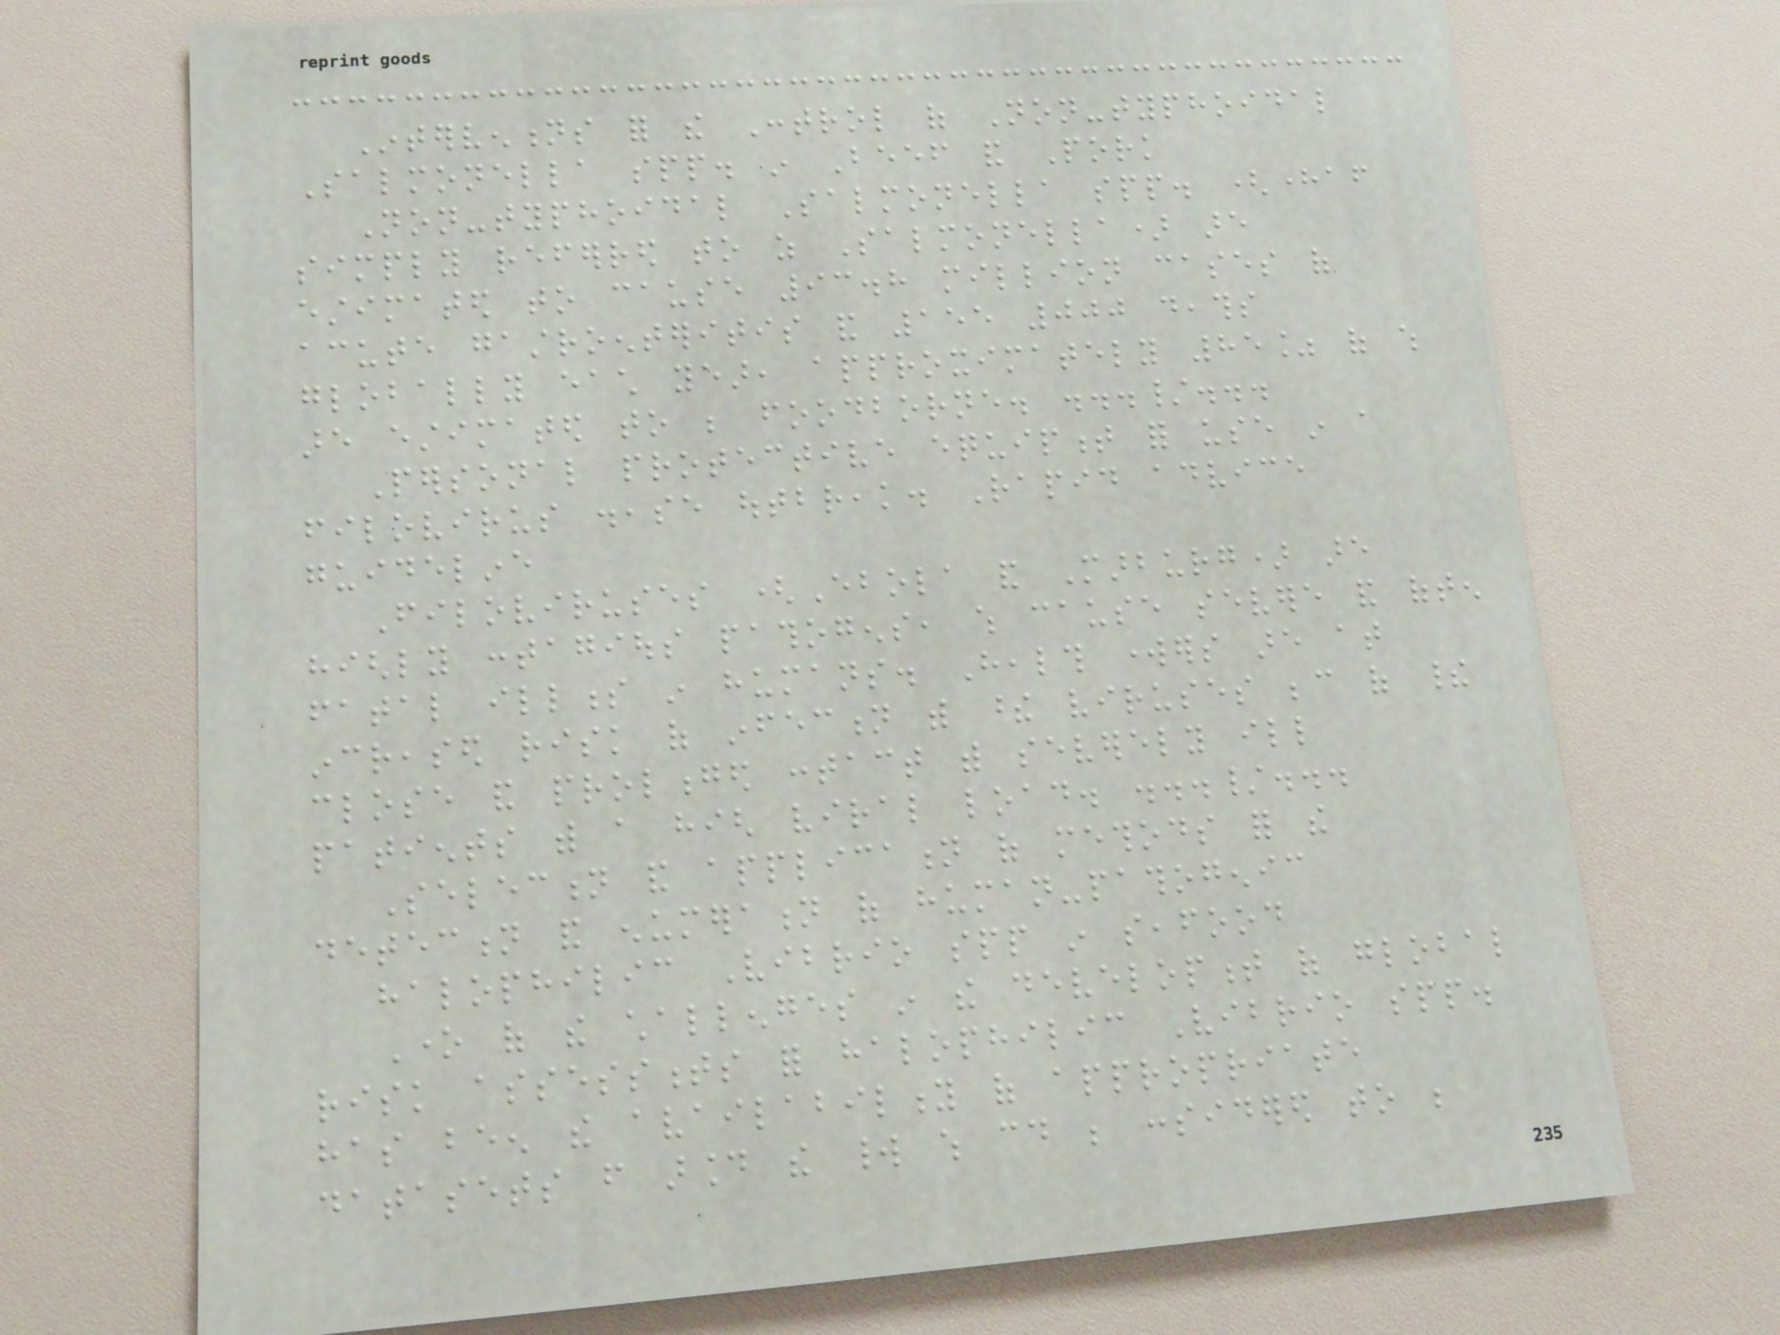Interventions for the Control of Non-typhoidal
Salmonella spp. in Beef and Pork
Non-typhoidal Salmonella spp. (hereafter
simply referred to as Salmonella) are
estimated to cause 93.8 million cases of
acute gastroenteritis and 155 000 deaths
globally each year, approximately 85% of which
are estimated to be foodborne. .../...
Personal protective equipment for use in a
filovirus disease outbreak. Rapid advice
guideline
Filoviruses (Ebola and Marburg) are
highly contagious pathogens, which cause severe and often
fatal illness in humans. Health workers are at
increased risk of infection with these viruses because of their
close and prolonged contact with severely ill
patients with a high viral load. .../...
Selection and application of methods for the
detection and enumeration of human-pathogenic
halophilic Vibrio spp in seafood
One of the challenges in the development of global
risk assessments for halophilic Vibrio spp.
has been the availability of appropriate
datasets from around the world which could be considered to be
